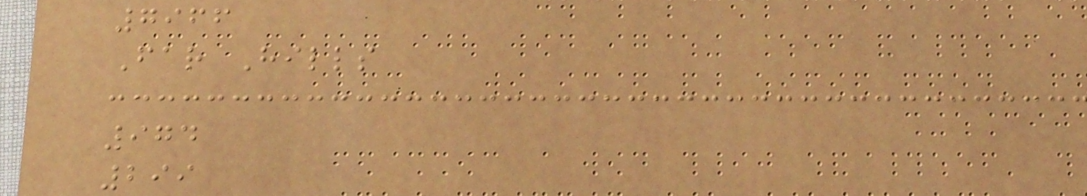7966
Far Hills
974
299
